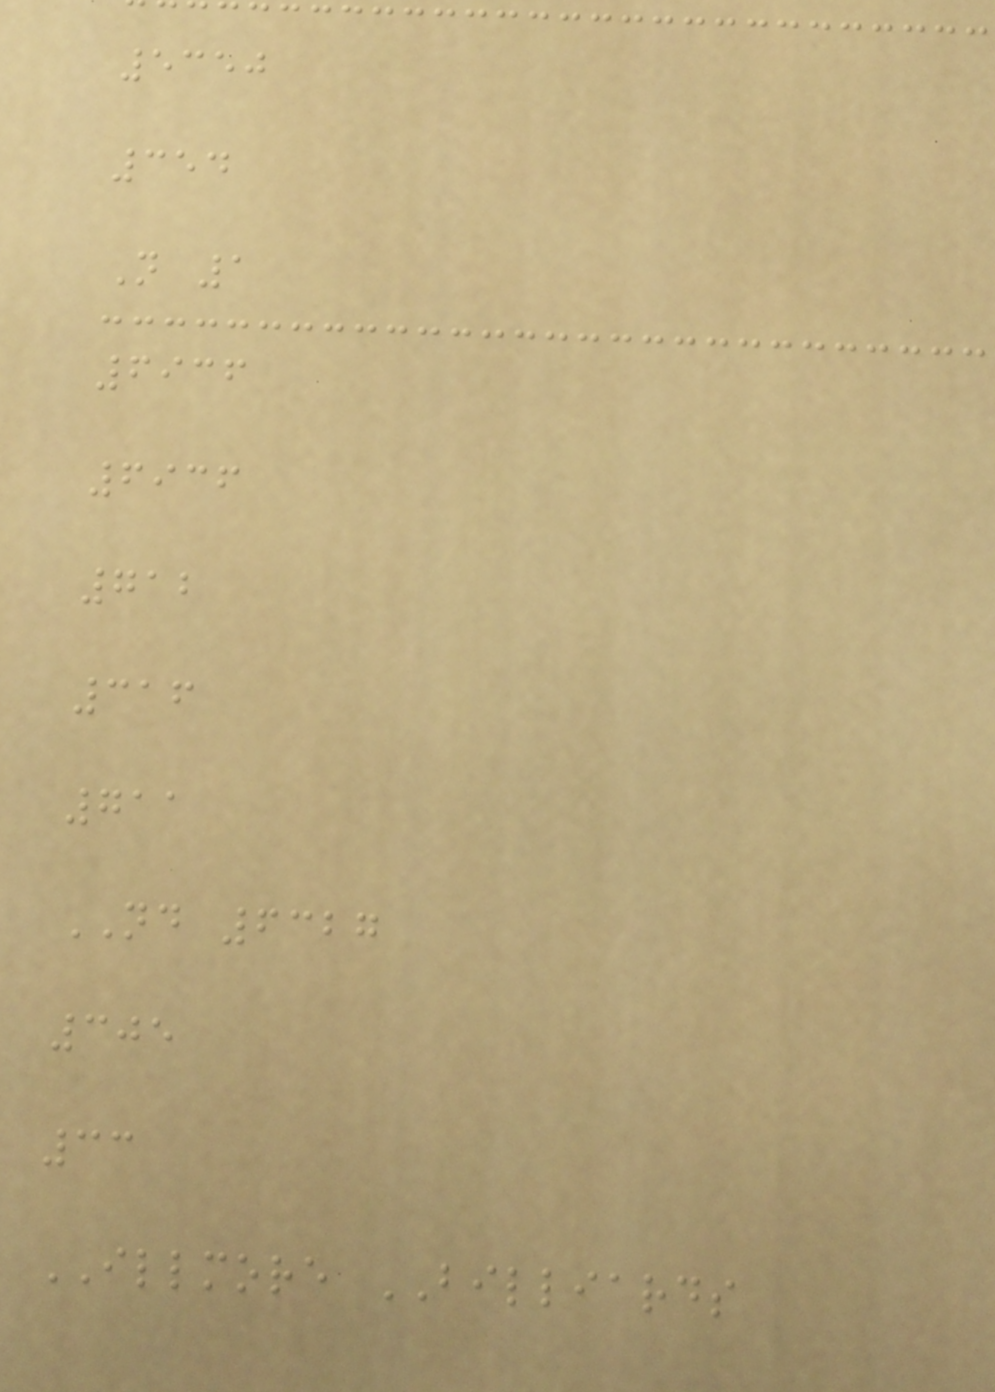5350
354
N 1
6936
6936
712
316
711
ND 6327
305
33
ILLMORE BILLIARDS
